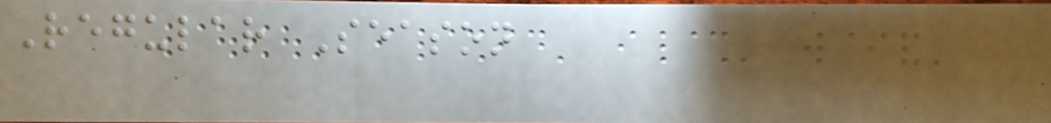Regular Season
